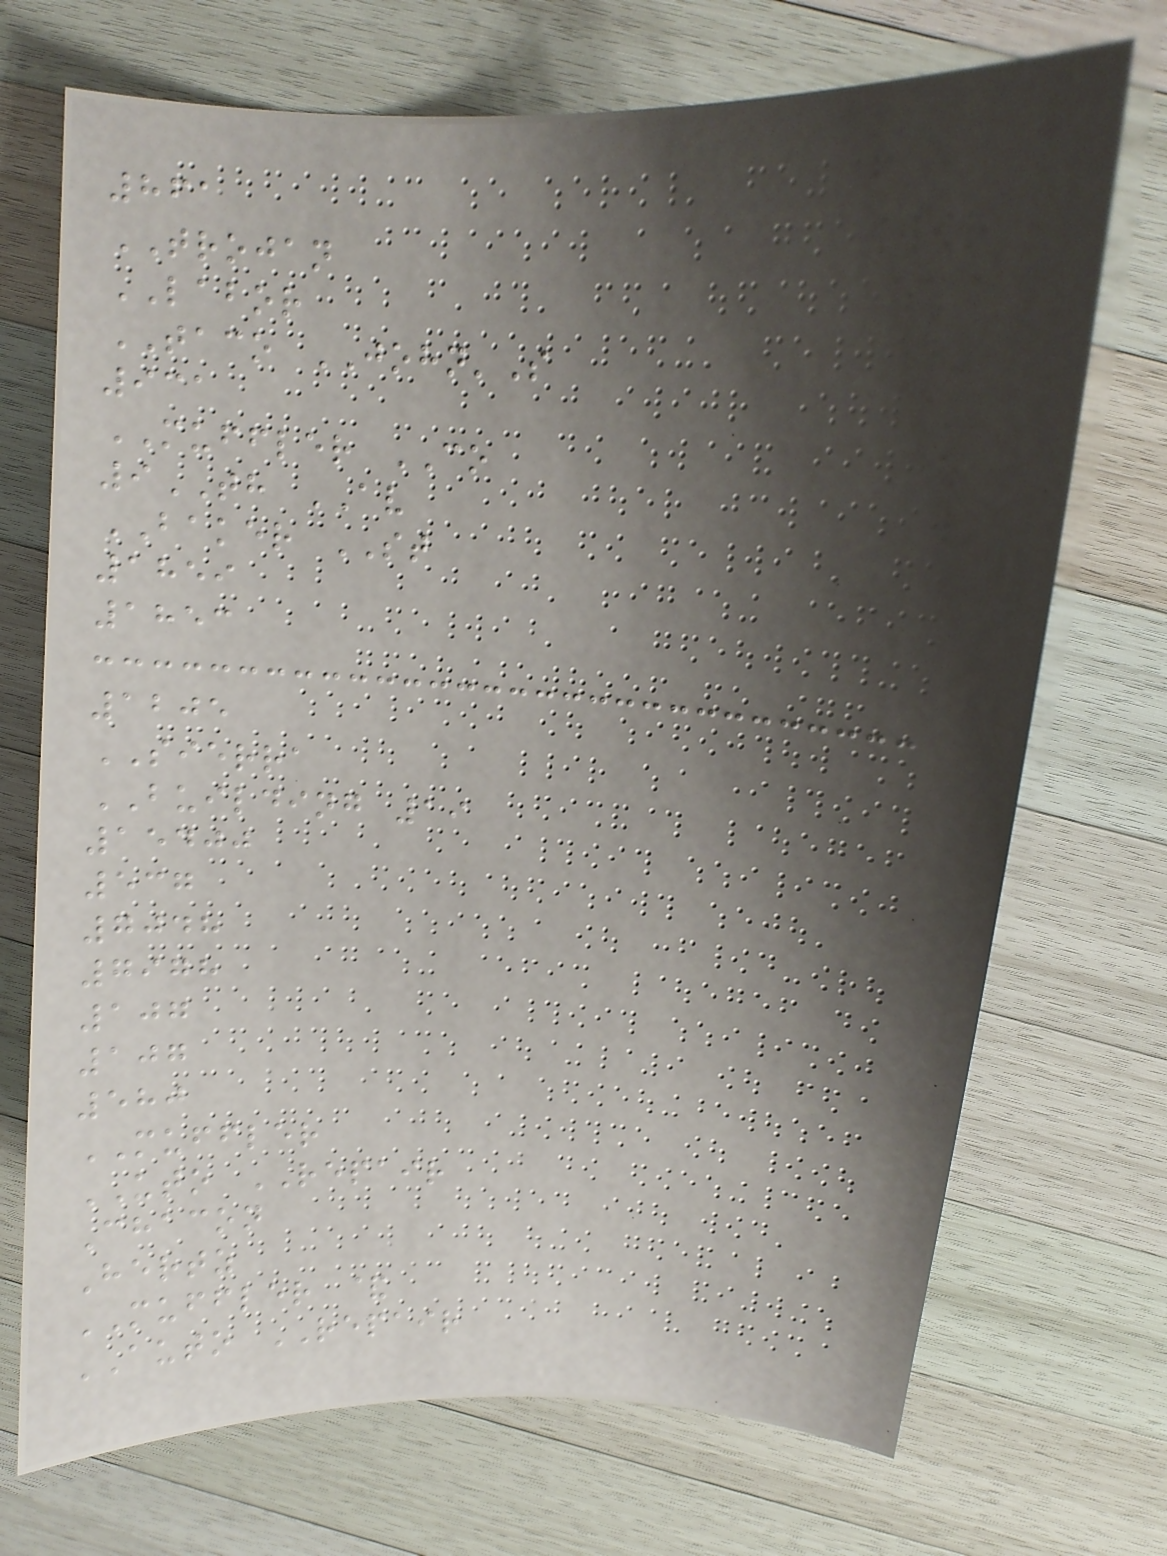861
TROJAN
LABOR
TACO JOHN'S
931
MUFFLER CO
9TH AV
BAKER ST
1859
1853
1205
SIERRA
BUILDING 19
15400
537
7048
7978
107
107
580
MUFFLER
UTO REPAIR
Chacon
Hertz
MUFFLER &
AUTO REPAIR
